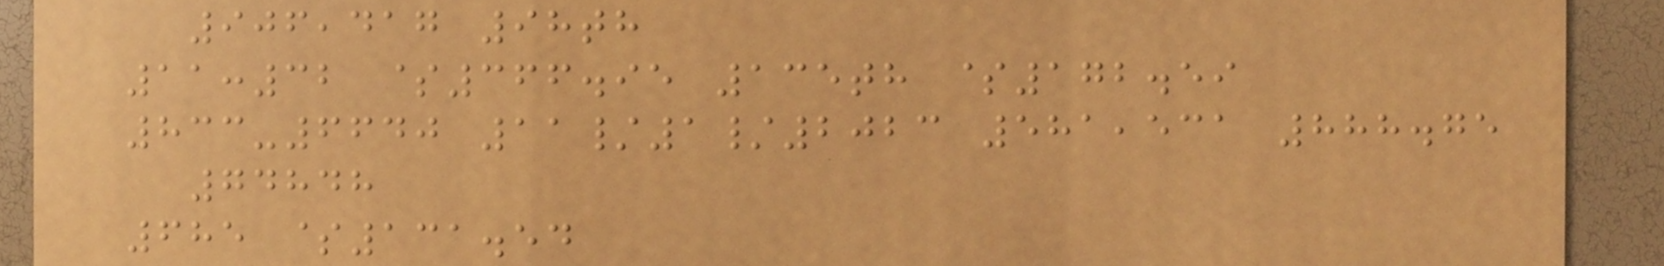906,417 98th
11:32 $366.95 135th $172.59
833-6640 11/1/2023 581,531 888.75
74848
685 $131.54
